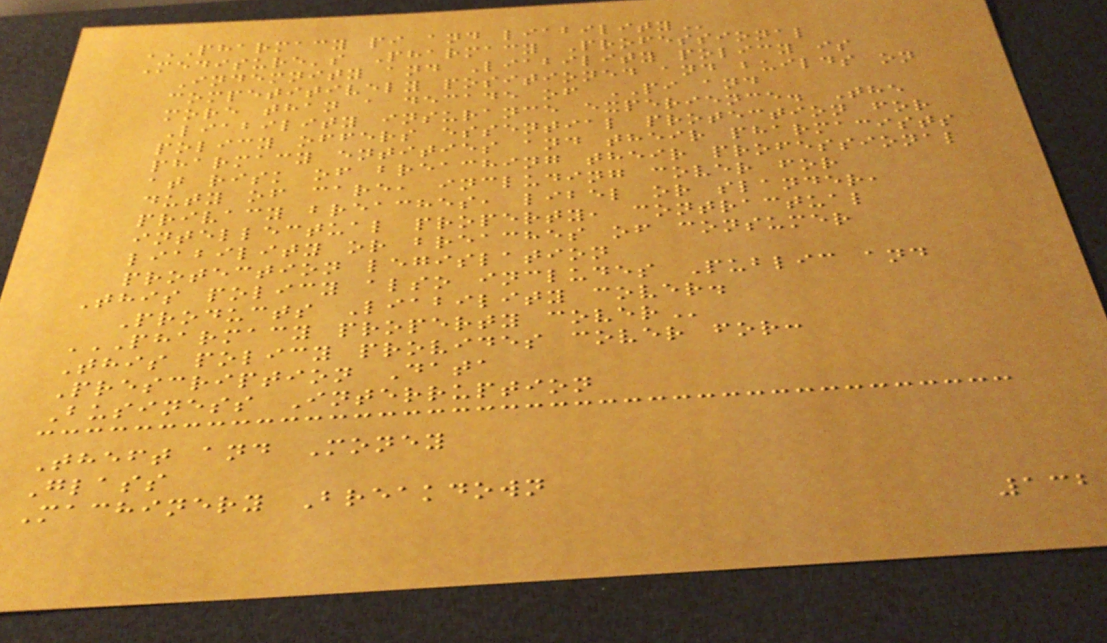PHARMACY PI AND LIABILITY
Medisure's Pharmacy Professional
Indemnity and Liability policy is
competitively positioned and builds on
more than a decade of PI and
Liability insurance experience. The
policy offers essential protection for
pharmacy entities and their pharmacists
at risk of breaching their professional
duty of care, including cover for
privacy breaches, libel or slander,
intellectual property, contractual
liability or breaches of consumer
protection legislation
This policy also includes Public and
Products Liability cover.
PHARMACY PROPERTY COVER
This policy provides cover for:
Prescription Data
Business Interruption
Theft and Money
Glass
Machinery Breakdown
132
